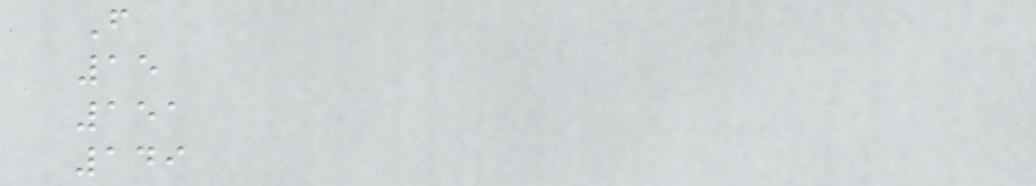F
15
151
149
